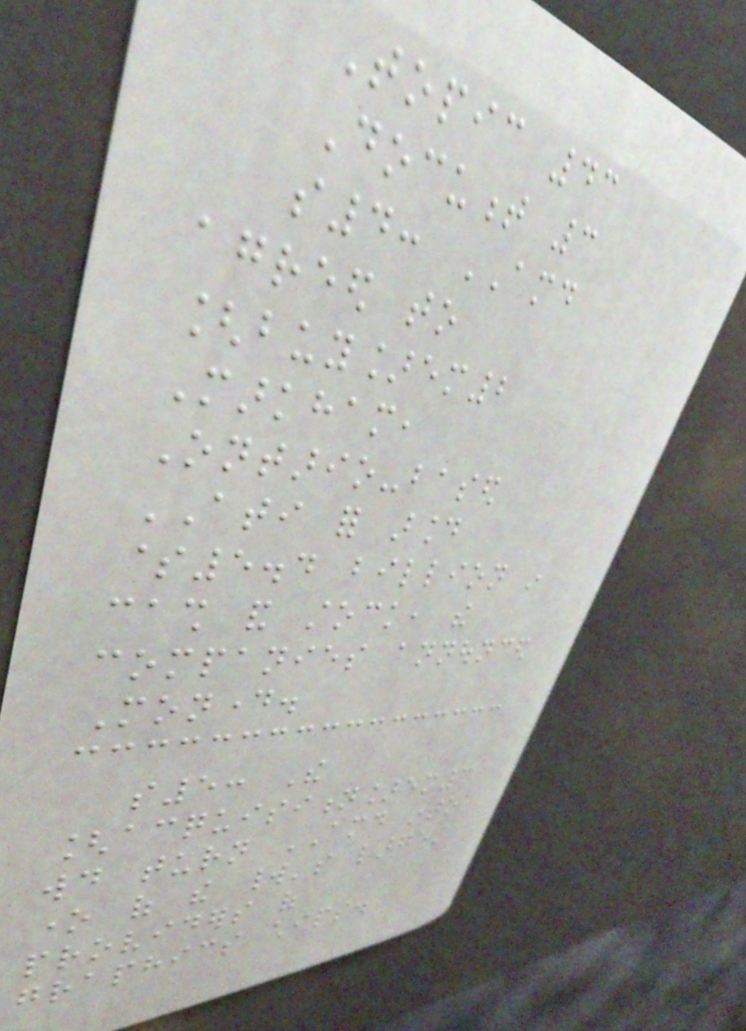Topic 43
Document 3
s4: AMD
agreed to
[buy]em2
Markham,
Ontario-based
ATI for around
$5.4 billion in
cash and stock, the
companies announced
Monday.
s5: The
[acquisition]em3
would turn AMD into
one of the world's largest
providers of
graphics chips.
